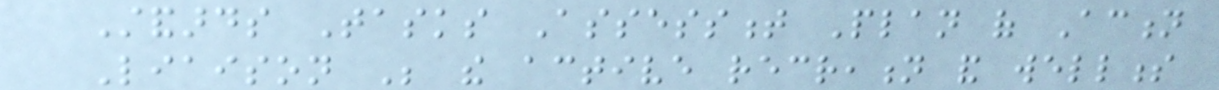Standards Tasks Assessment Plan of Action
Liaison Be the active recreation and wellness
